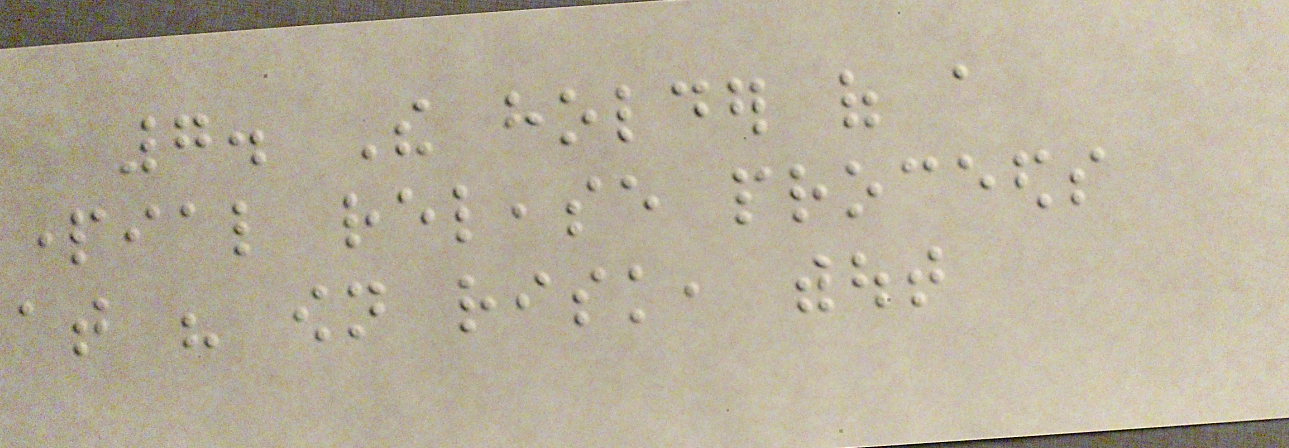7. The holder of a
partial release proceeds
at his own risk, without
